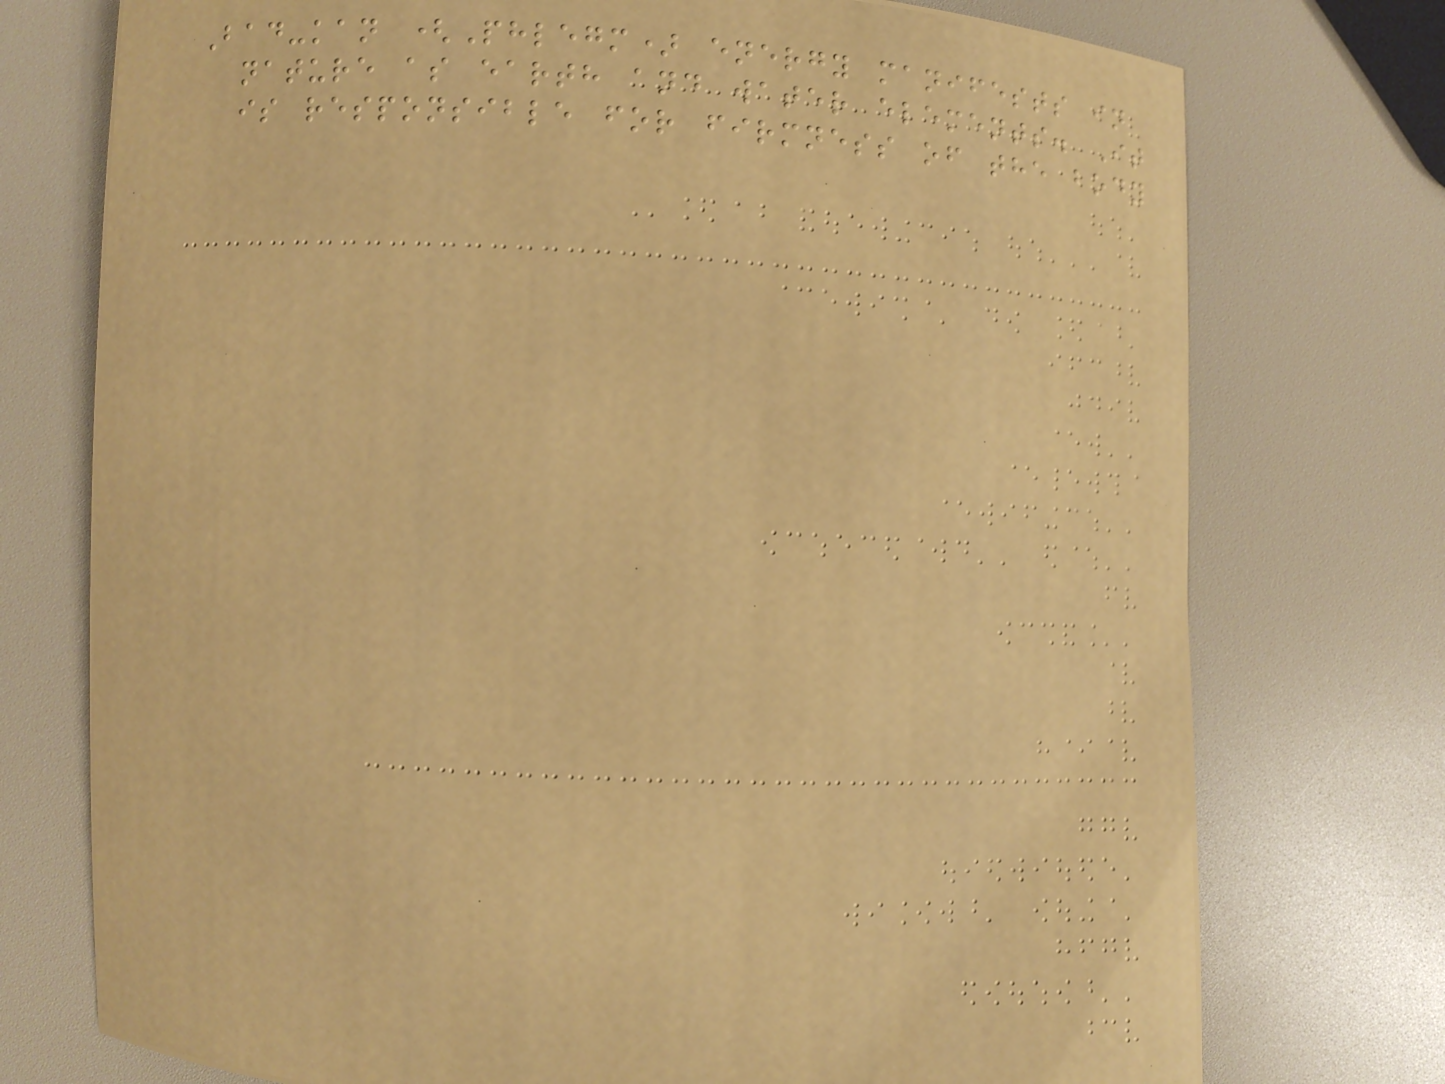Bad-kan (Phlegm) energy manifests in
nature as earth and water elements. It
is responsible for firmness of the body
